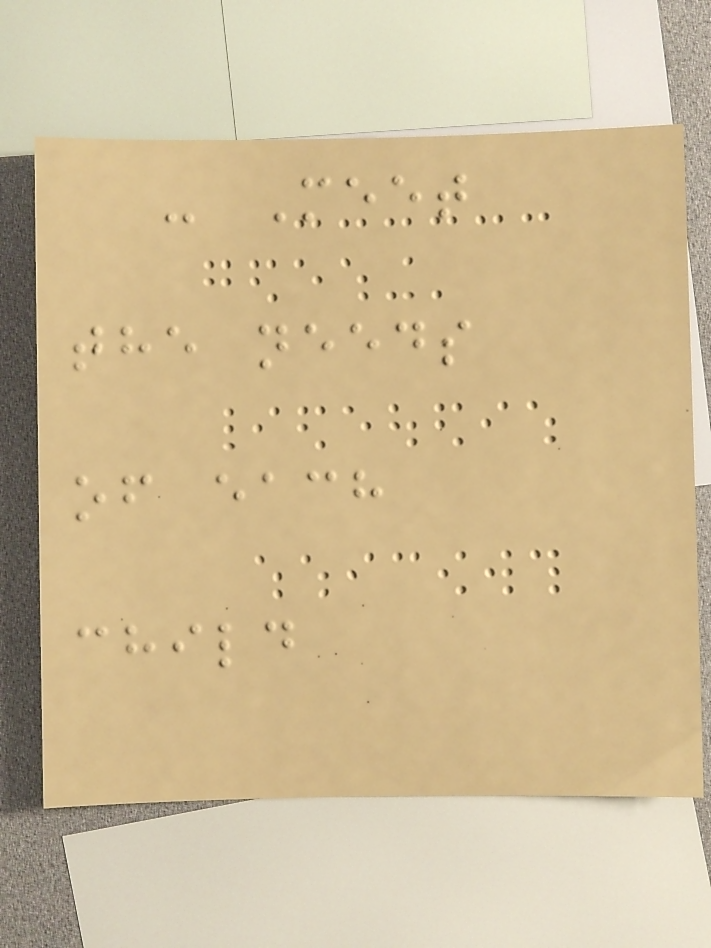- Meet
the needs
of each
child
